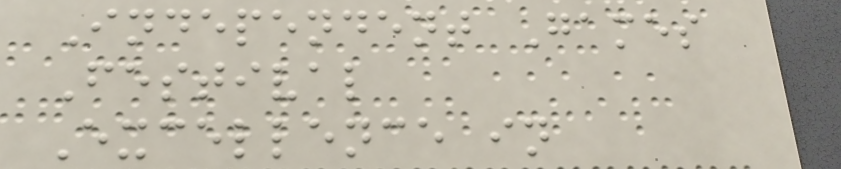Independent Games
Festival
Excellence in
